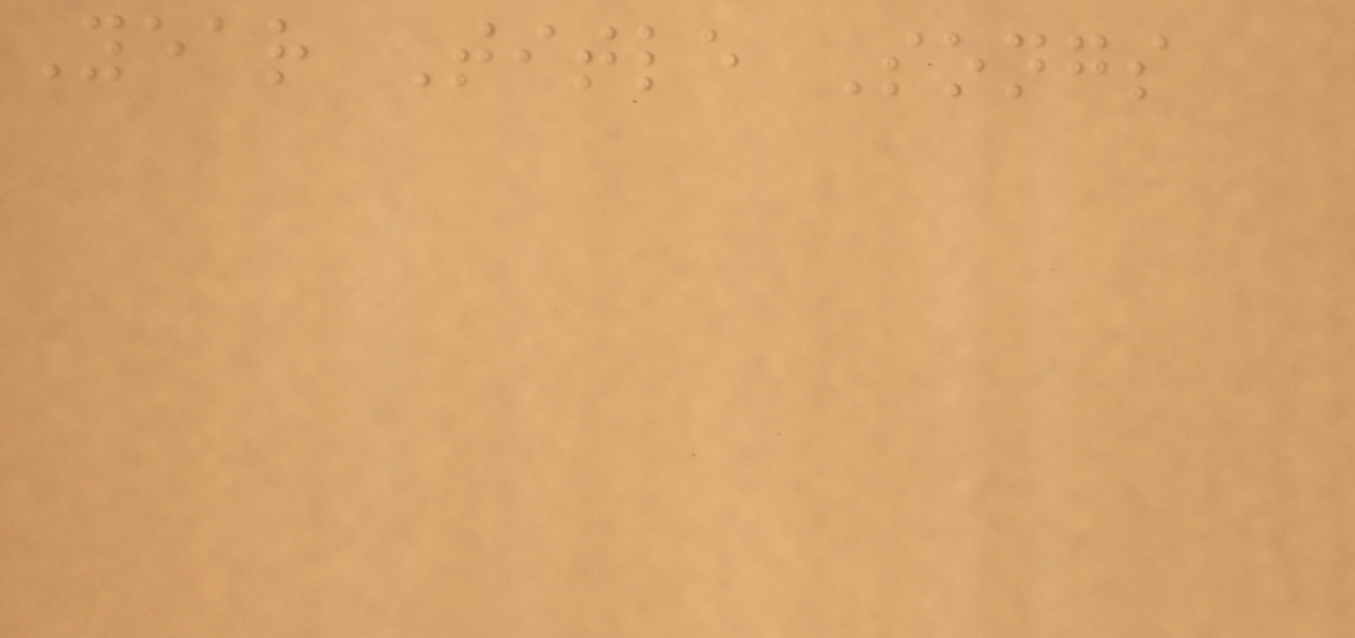Year Title Songs
